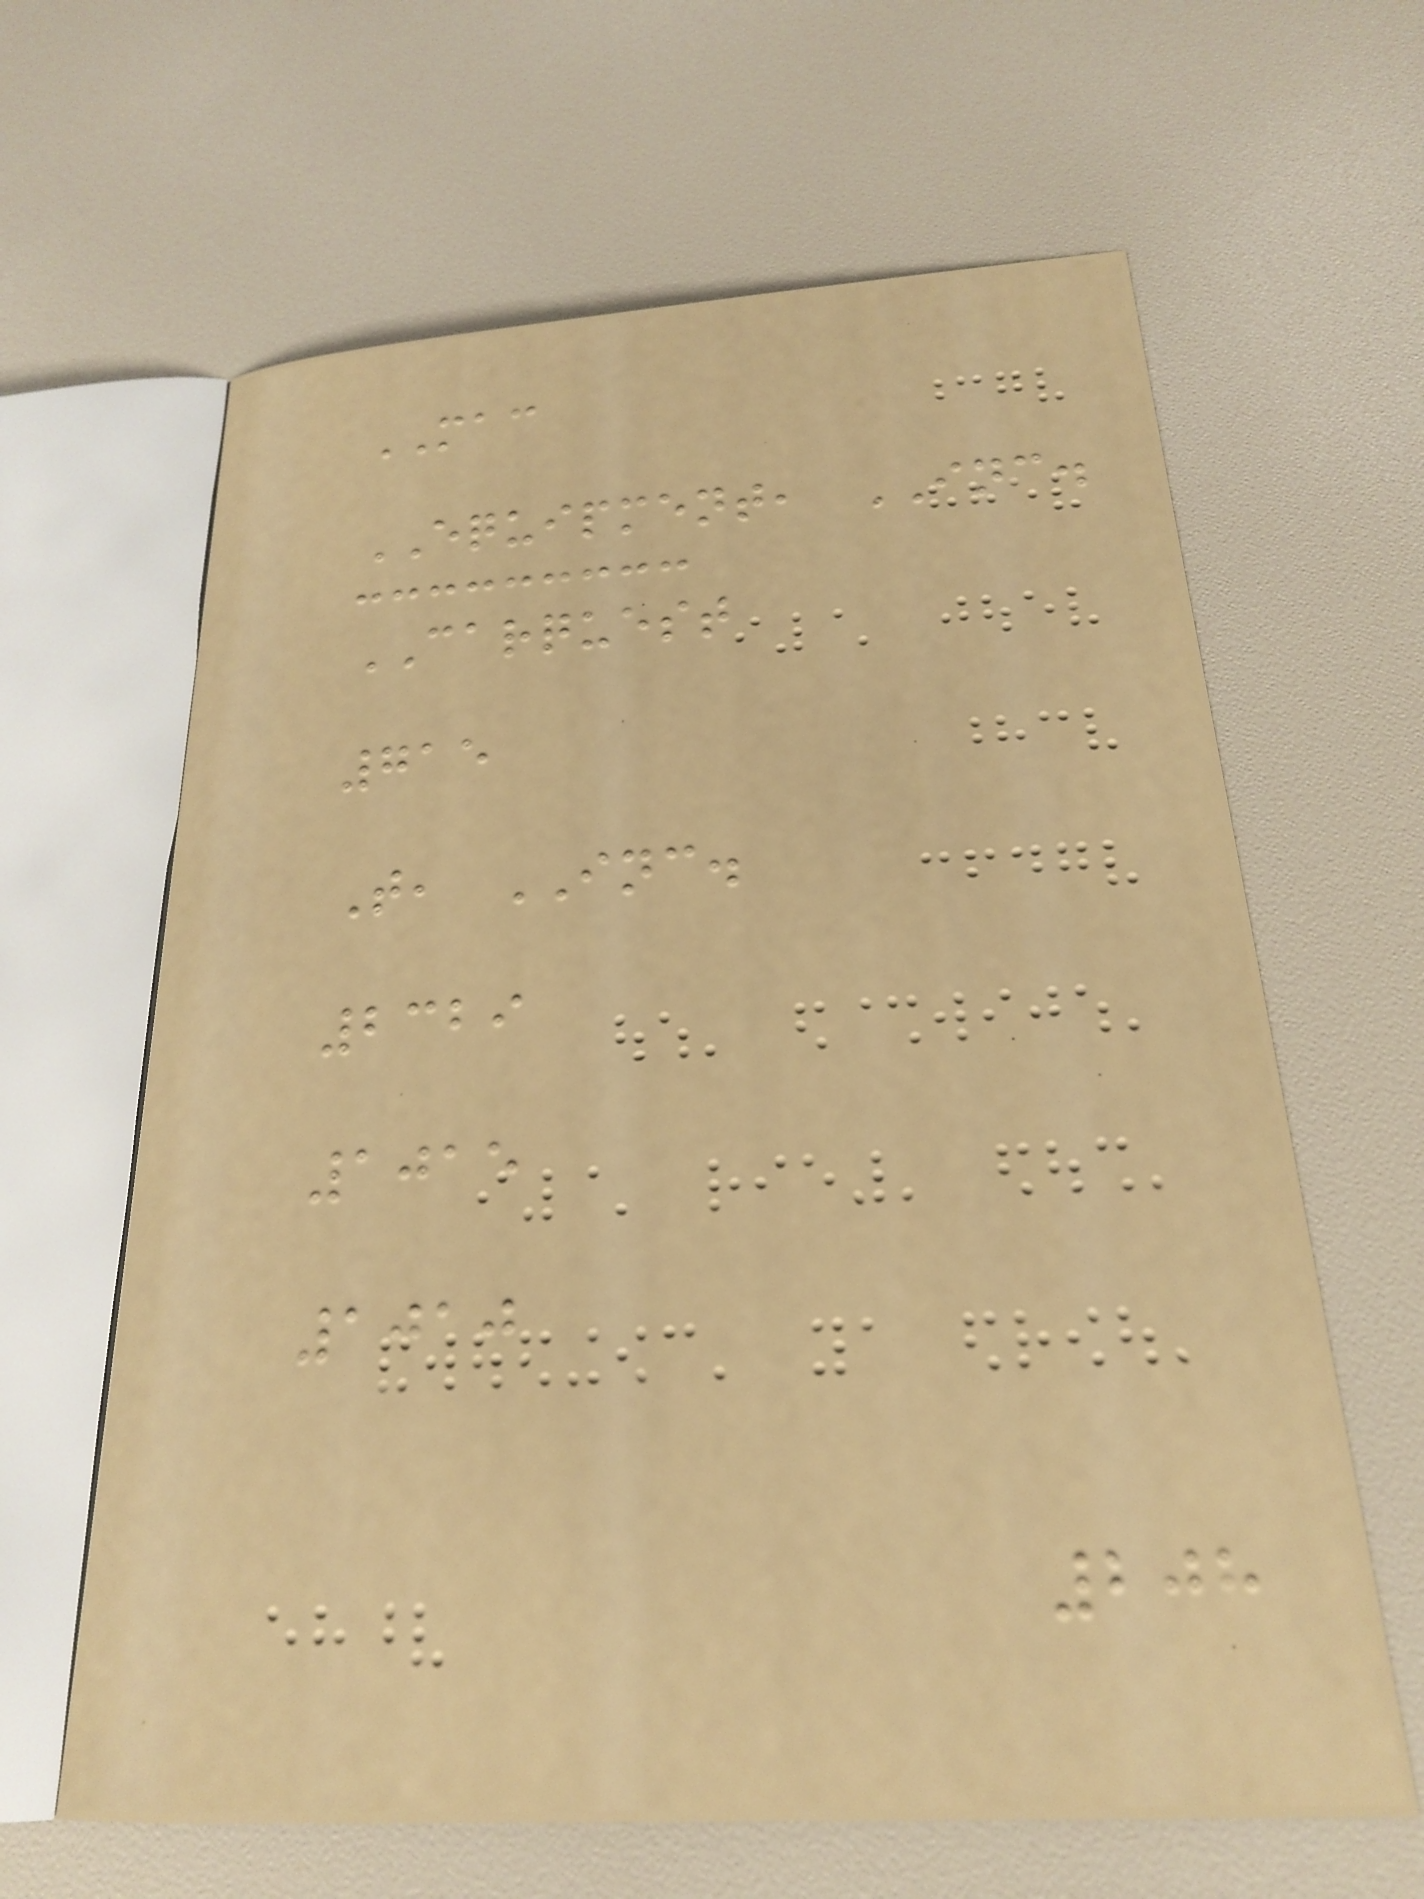MAC
EQUIPMENT, INC.
CARQUEST
715
T, INC.
2329
1015
1010
208
